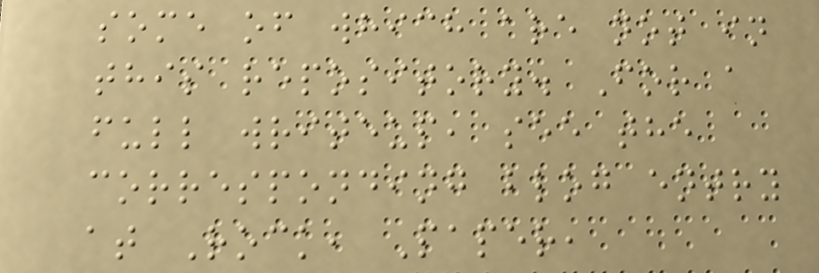some of which are not in
this repository. For a
full writeup, see the
corresponding blog entry
at Rock, Paper,
